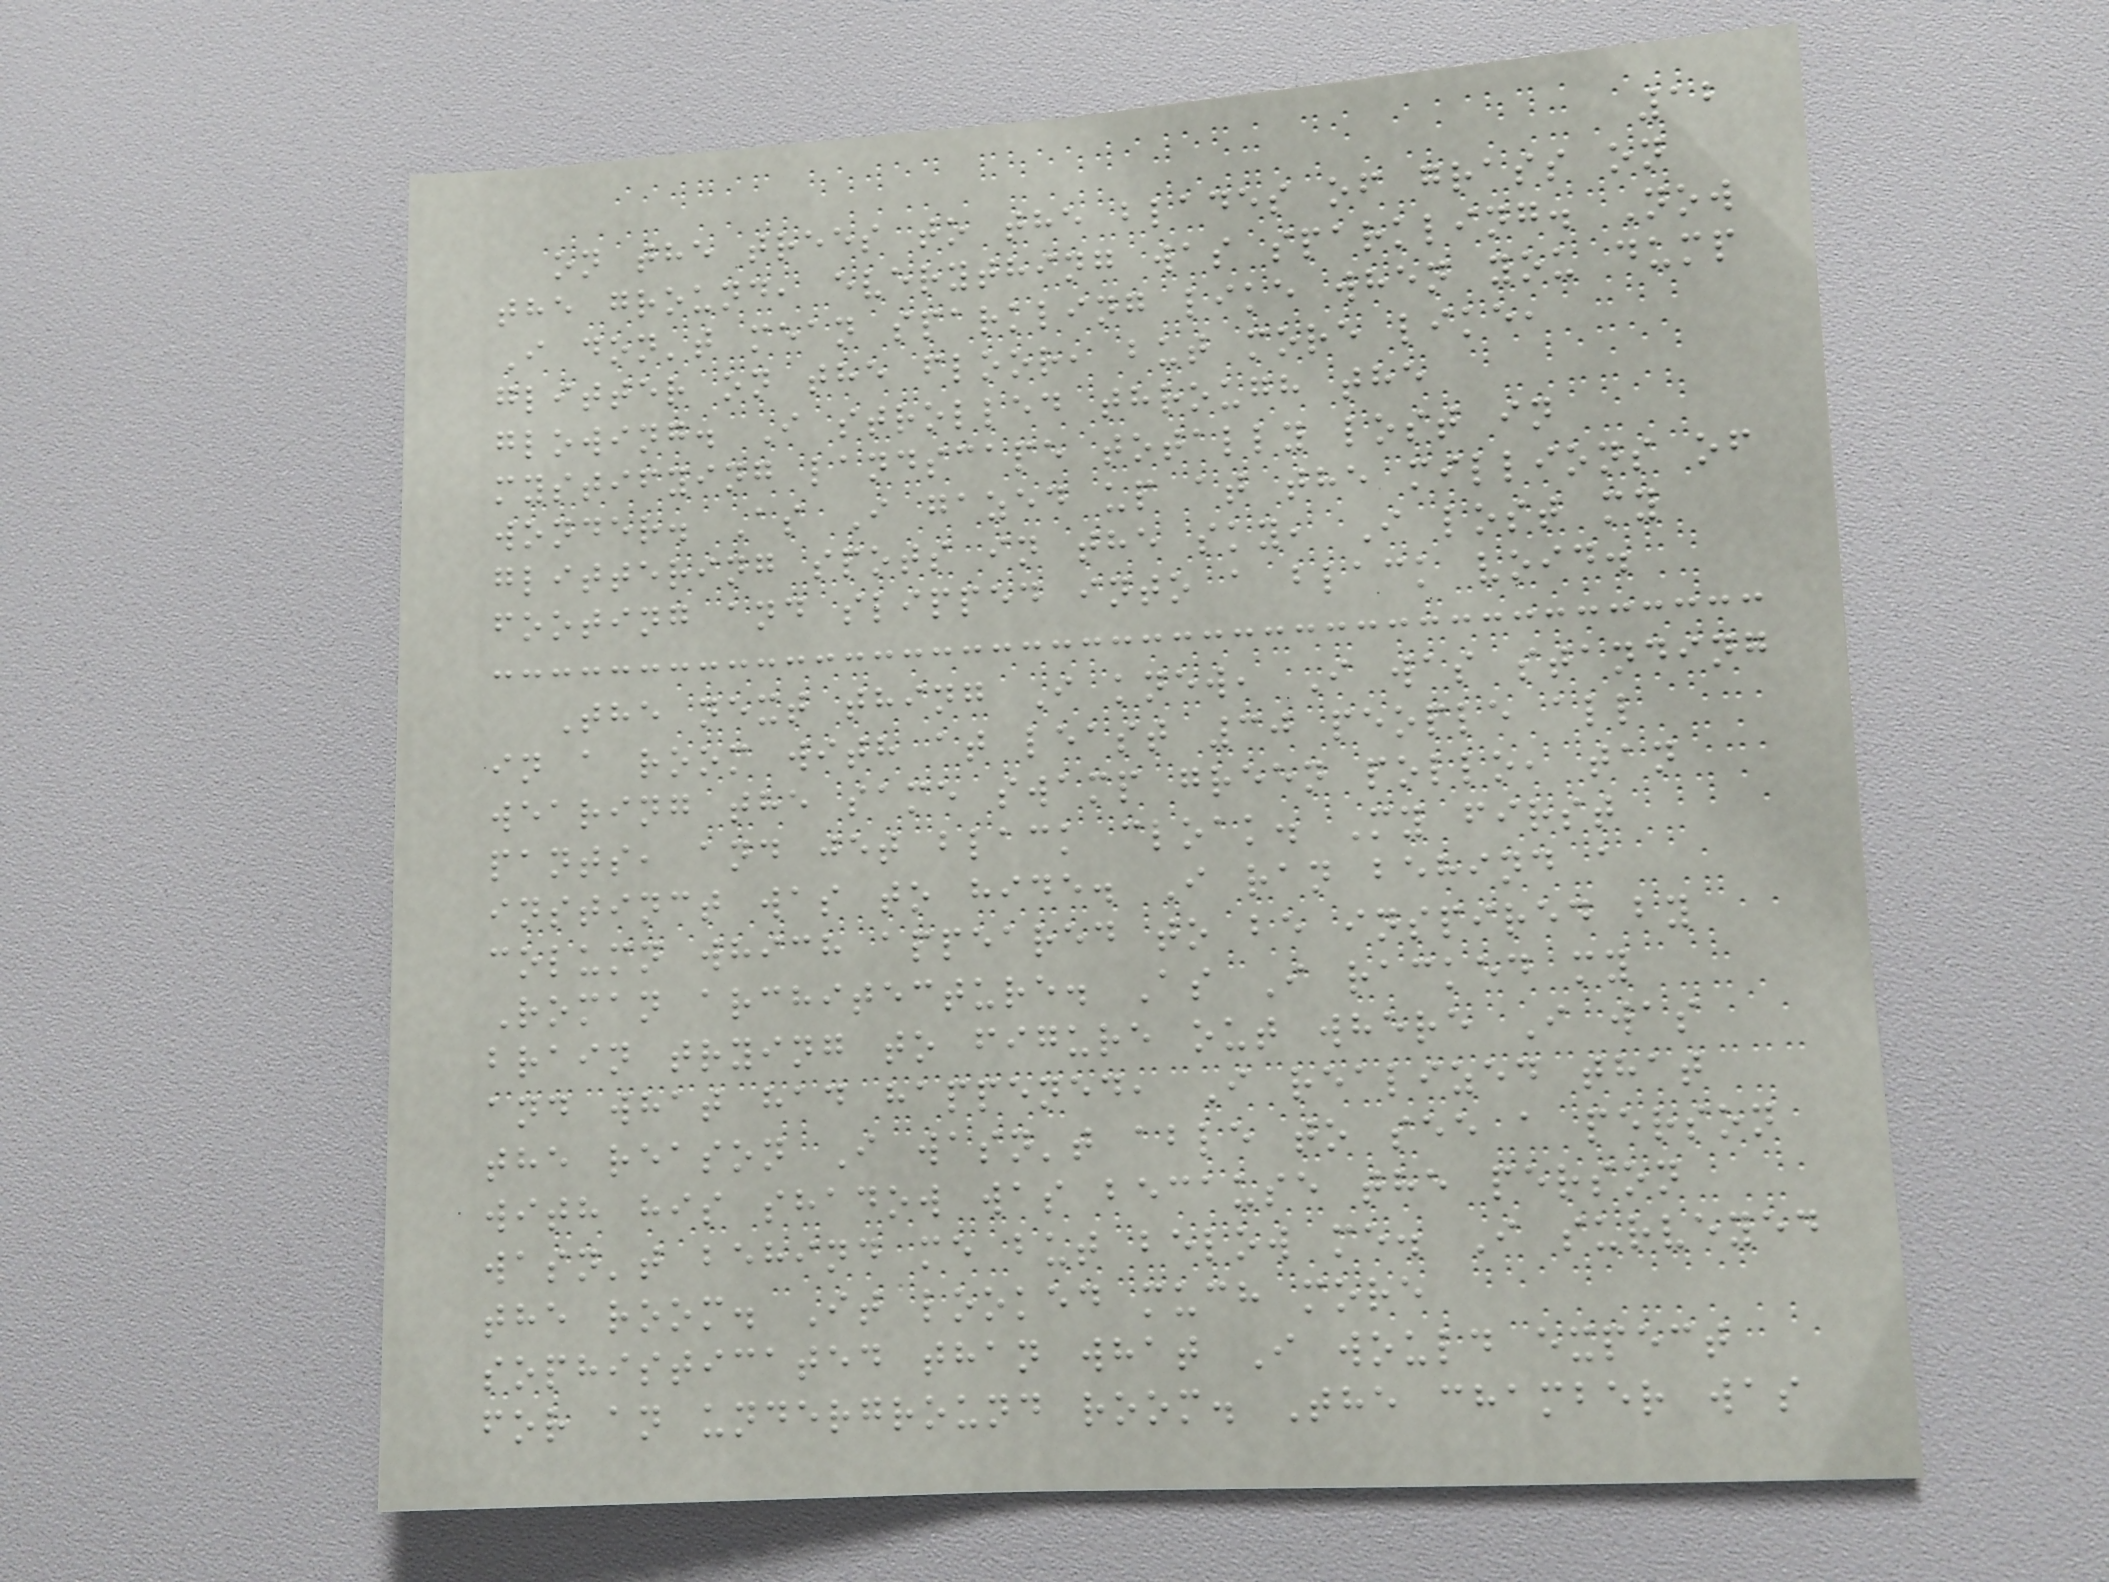12
on the trees to the blades of grass on
the ground, everything was sparkling. Now
I don't mean sparkling like when you dump
glitter on the floor, but more like,
glowing. I strolled through the
mystifying landscape totally lost in
wonder. As I gazed up at the millions of
glittering spots in the sky, I lost my
footing and slipped into a black void.
The next thing I knew, I was standing
in a room with at least 30 people all
wearing the same swamp green pollo, tan
pants, and jet black cloak. My first
instinct was to hide. I ran behind a
column which appeared to be inspired by
Roman architecture. As I racked my
brain trying to figure out where I was
and what had happened, I realized that
the reason I wasn't able to see a person
with his shadow was because the person
wasn't behind me but below me. I surveyed
the room. It looked much more
sophisticated than what I would expect
for an underground room. The chamber was
